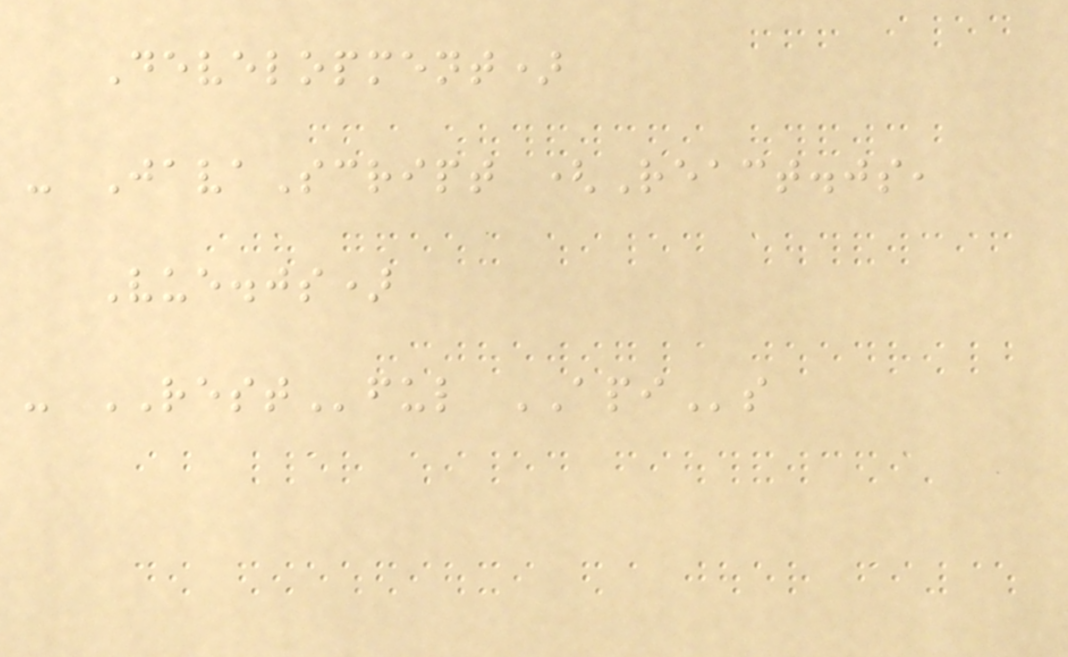Development)
- JavaScript (React.js,
Vue.js)
- RESTful APIs
